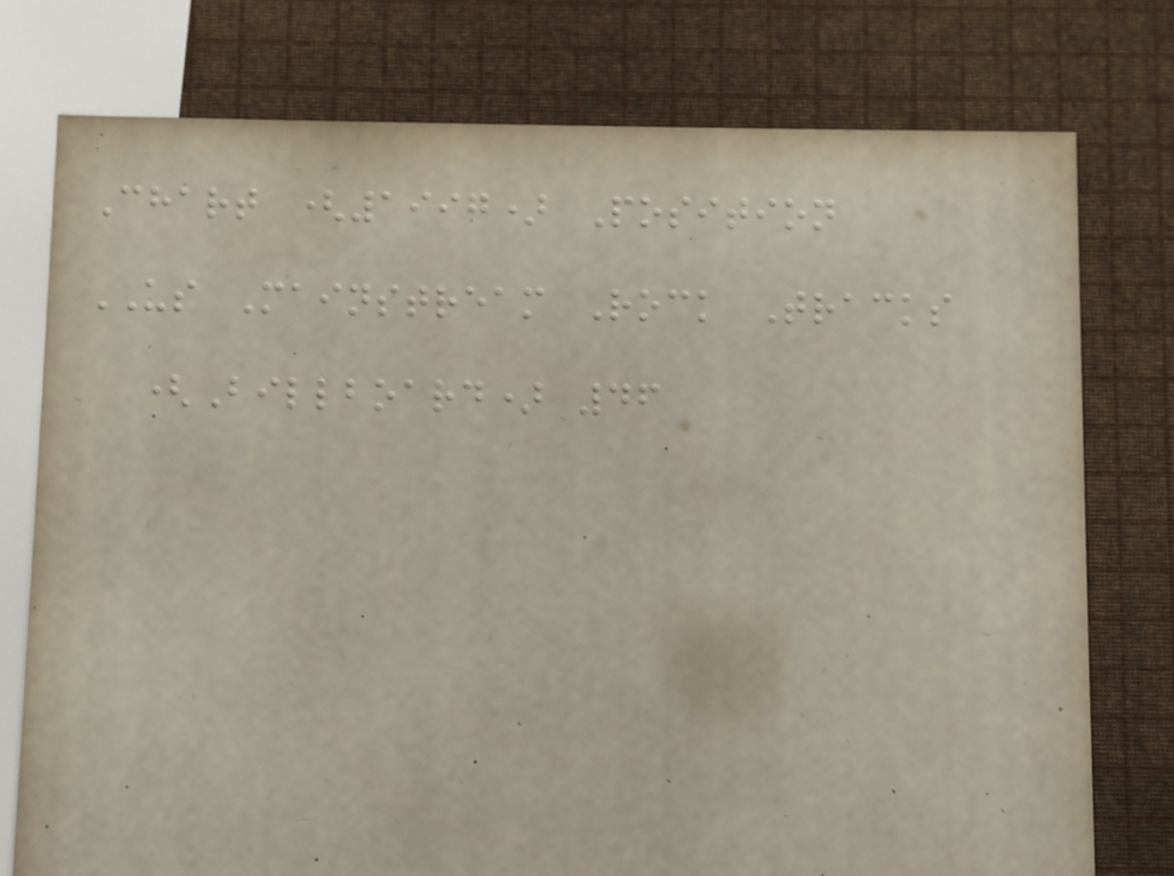Chart (1997) Position
US Mainstream Rock Tracks
(Billboard) 46
